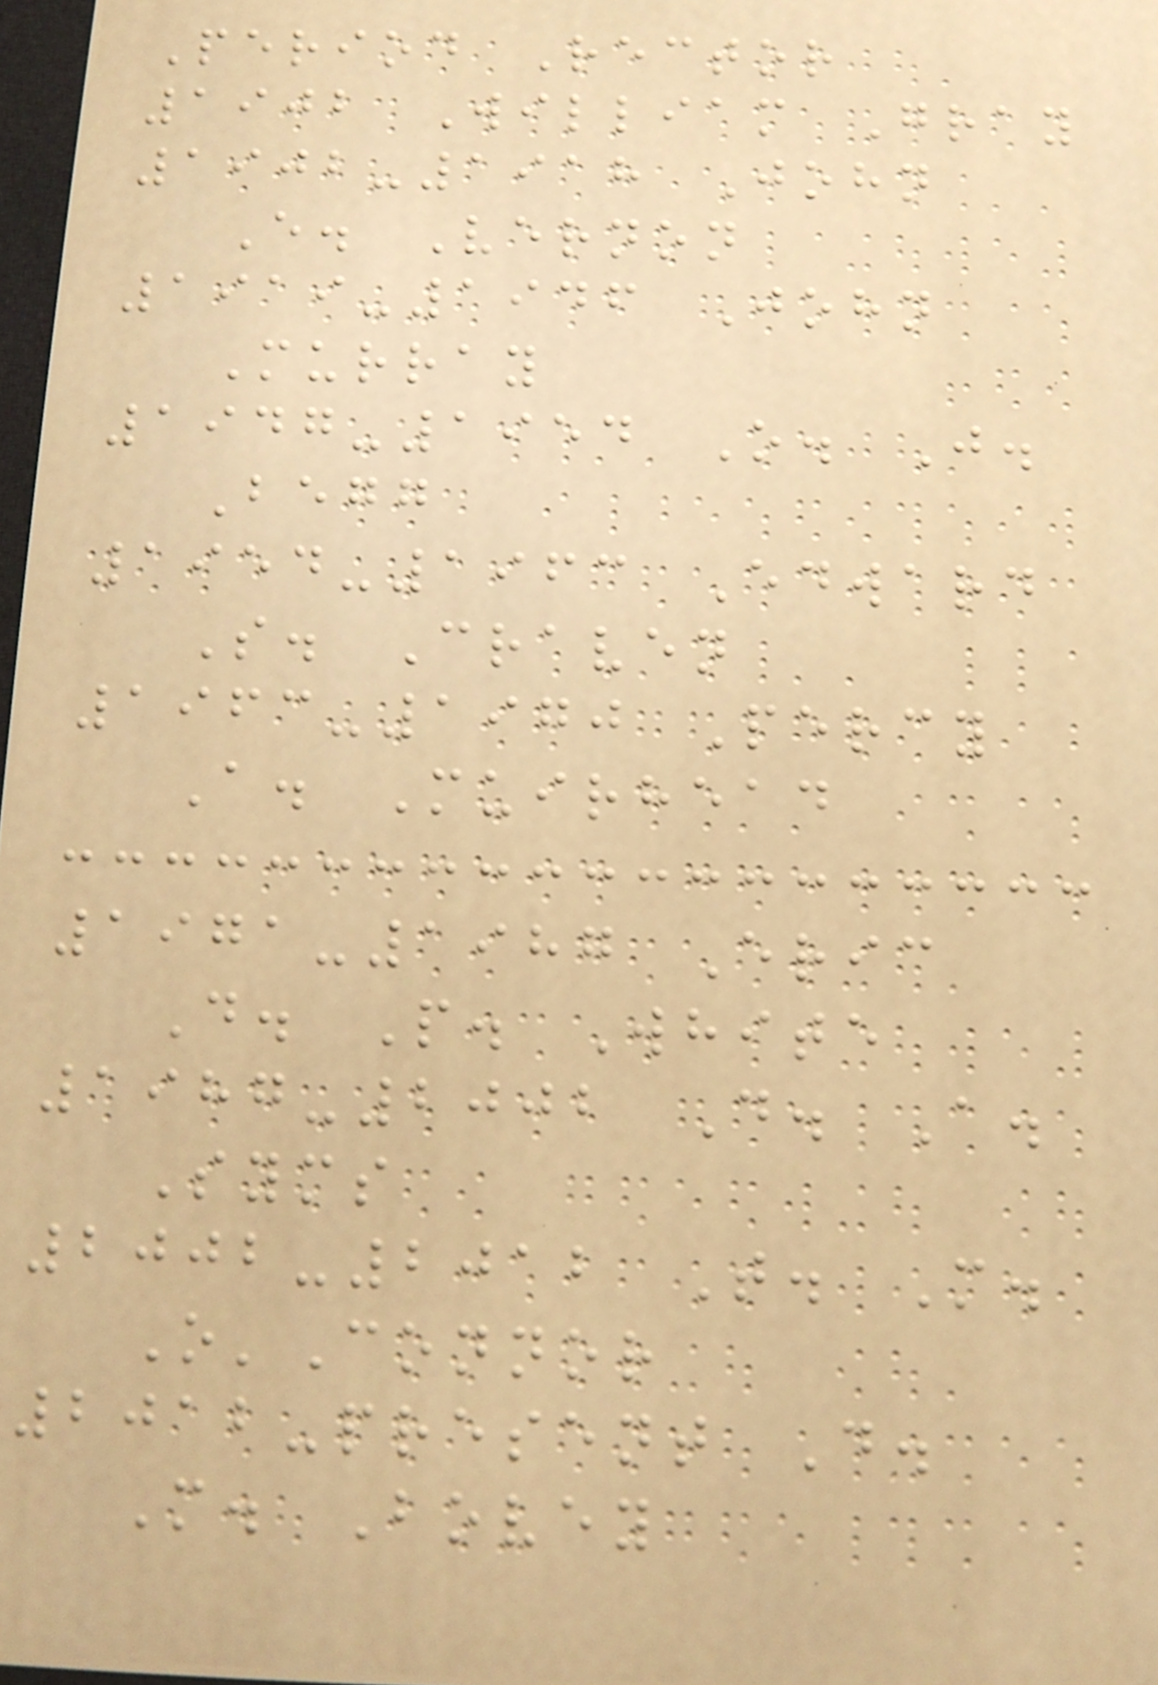Period Rector
1902 William Gray
1902-1918 John
E. Vernon
1919-1946 John
Murray
1947-1954 O. J.
Begg
1954-1963 Edward
S. Craven
1963-1970 Percy
A. Muirhead
1971-1987 Eric
D. P. White
1987-2002 D. A.
Syms
2002-2012 T. M.
O'Connor
2012-present D.
M. Bovey
